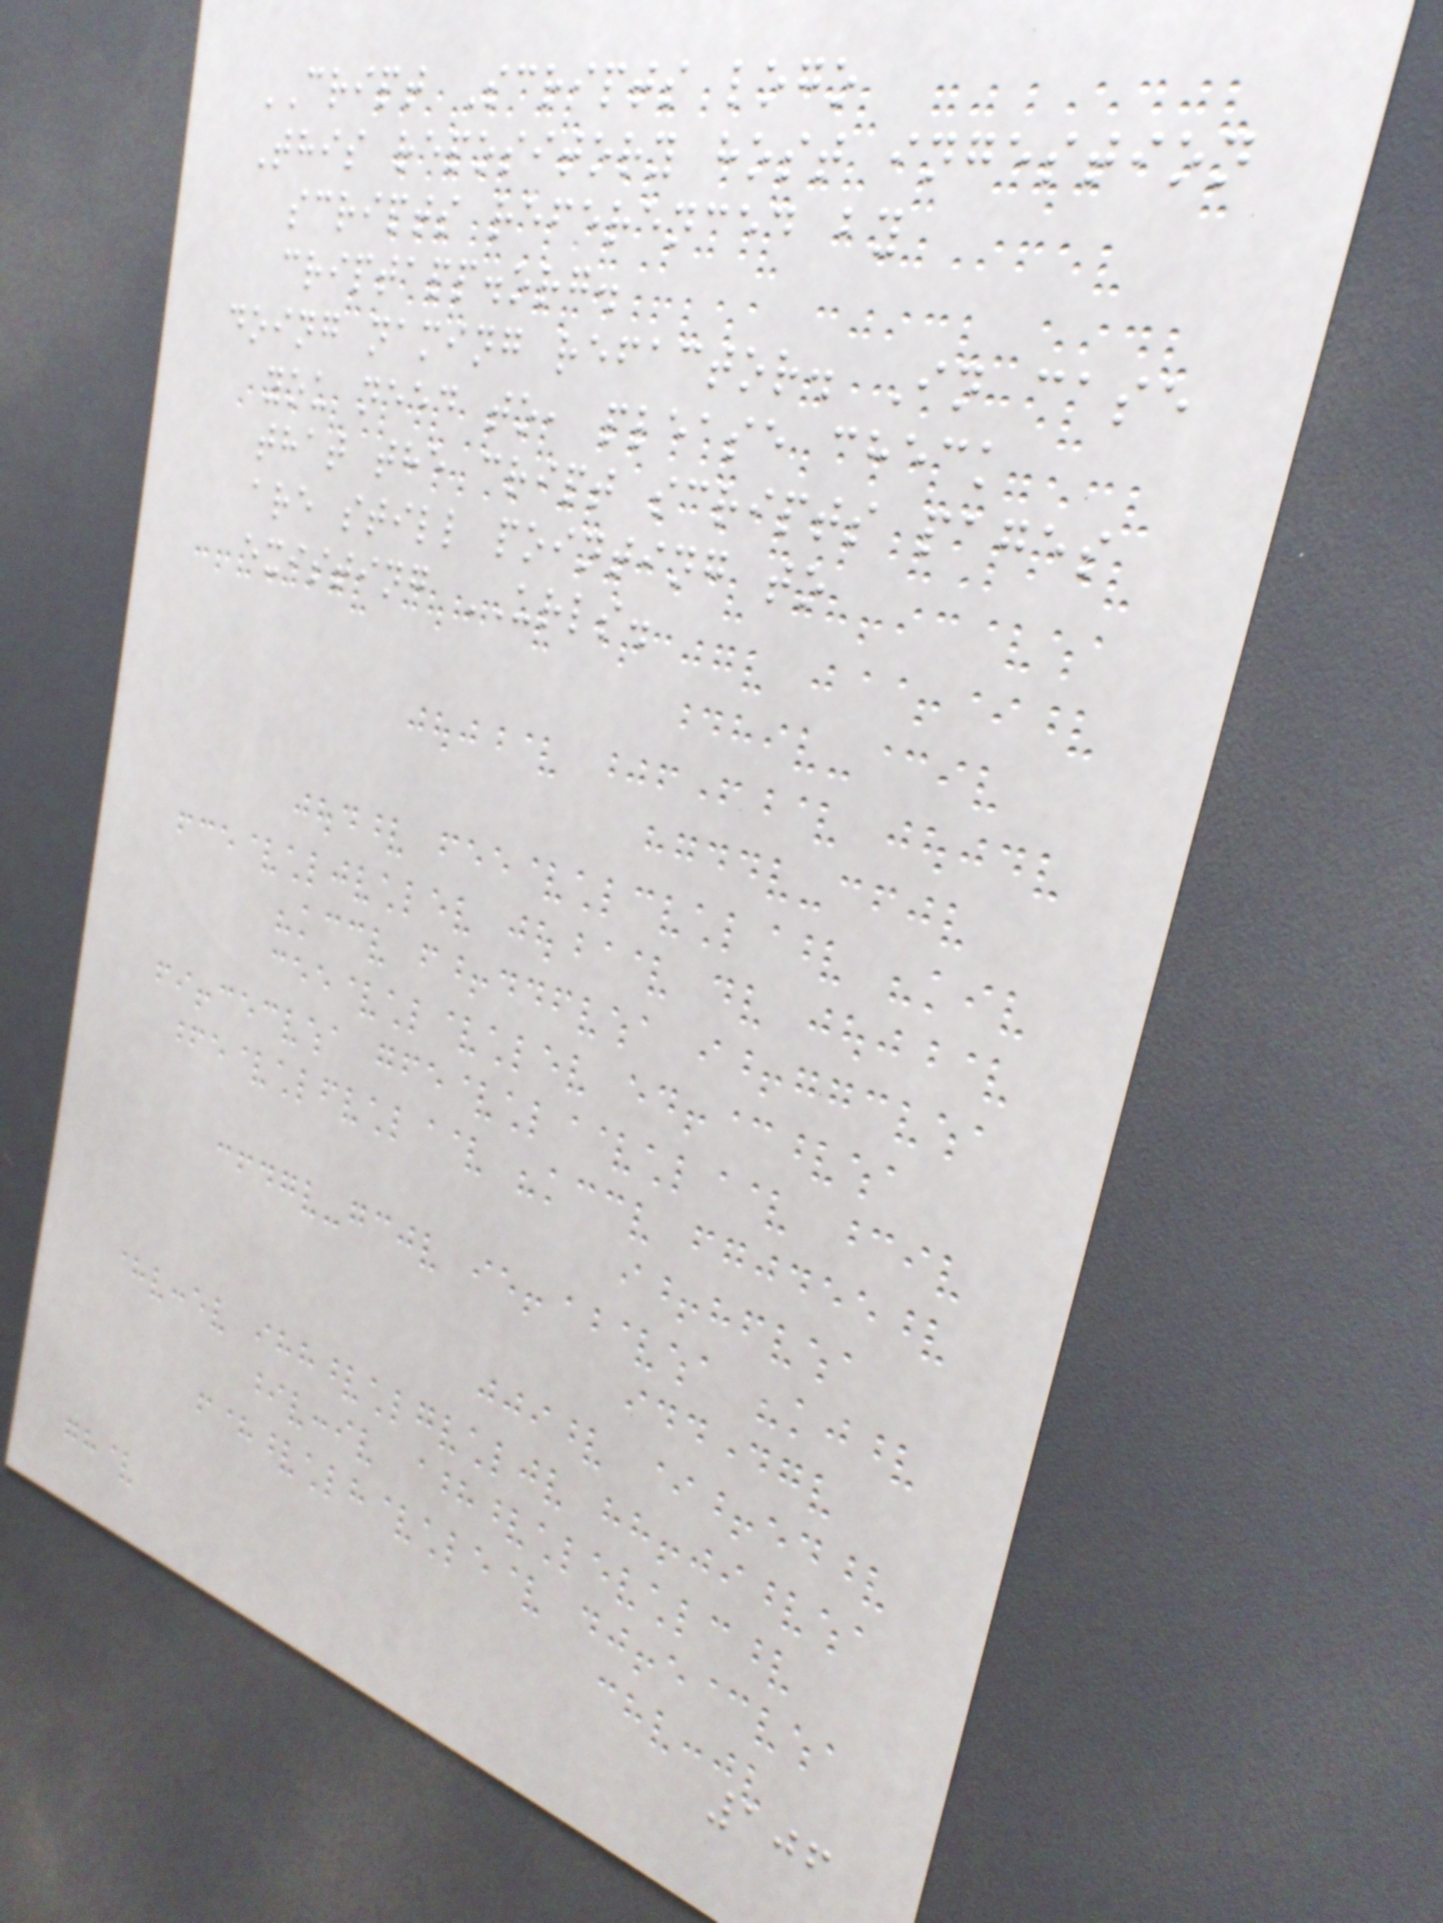CRIPT Scripts logo
This repository host ingestion
scripts referenced by
criptapp.org.
doing naming refactor. In case
you need to, please check
that the cript scripts pages
are still pointing to
existing URLS.
106
